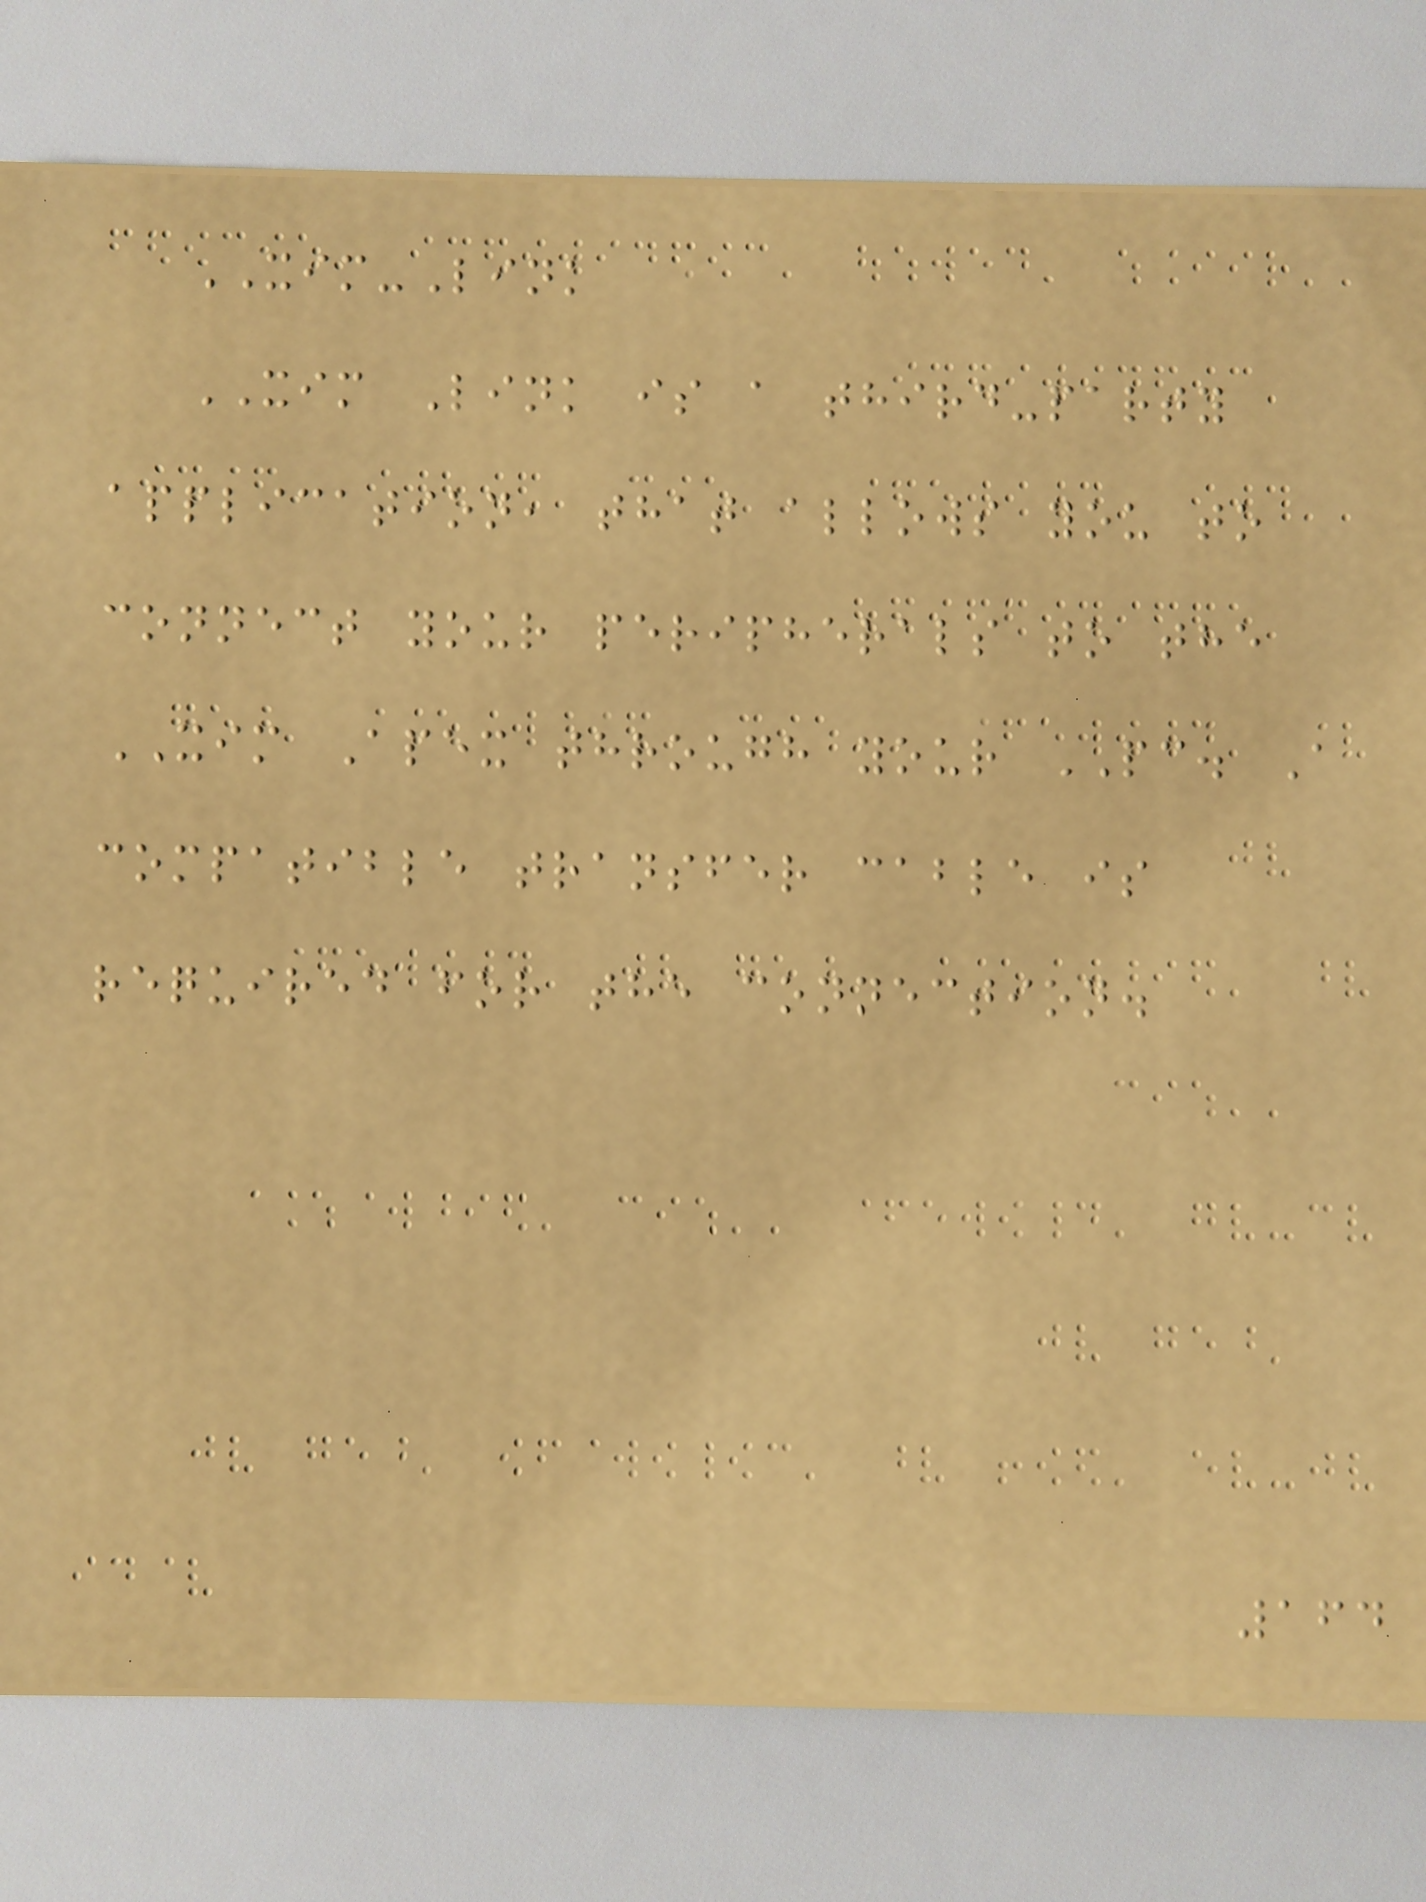XIM-Link
XIM Link is a third-party
application, that allows you to
connect your peripherals to the
XIM Apex through your PC. A
compatible transfer cable is
required for the connection.
164
